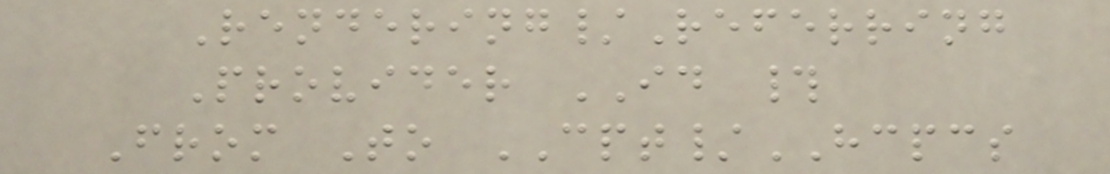Rendering/Referring
Provider ID #
From To CPT/HCPCS
